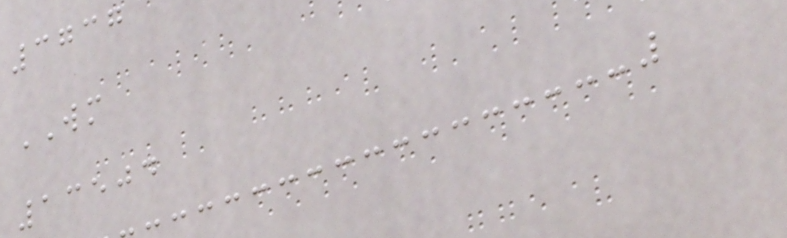3737
WM
13504
